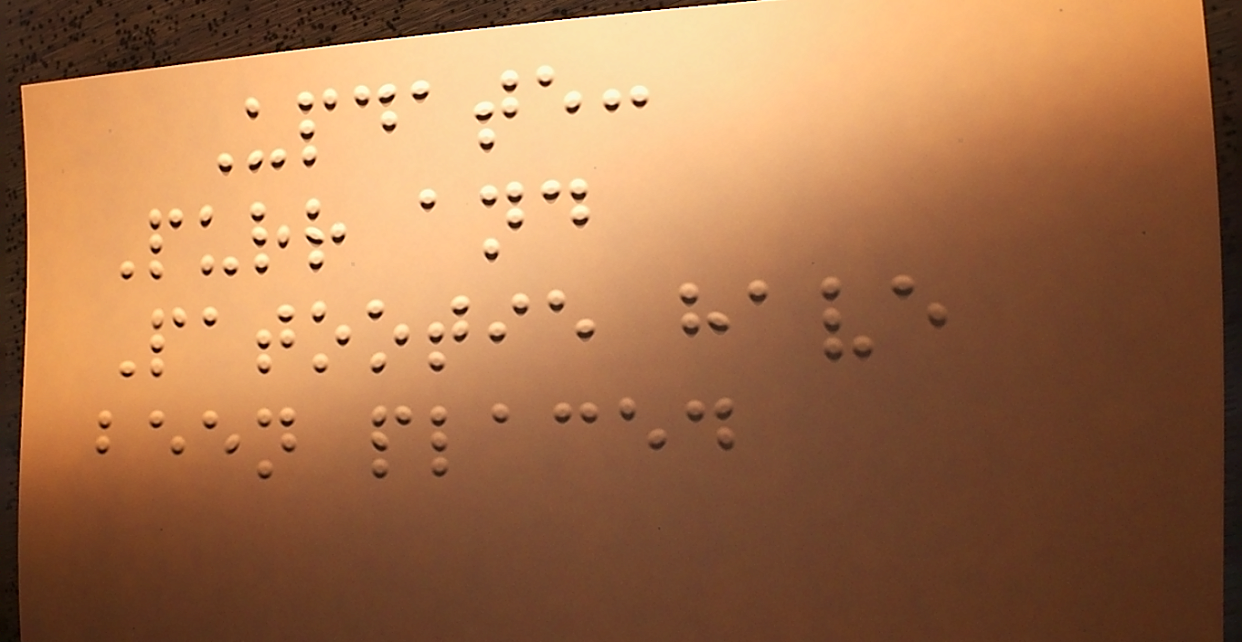Update:
Purr and
Patootie have
been placed
